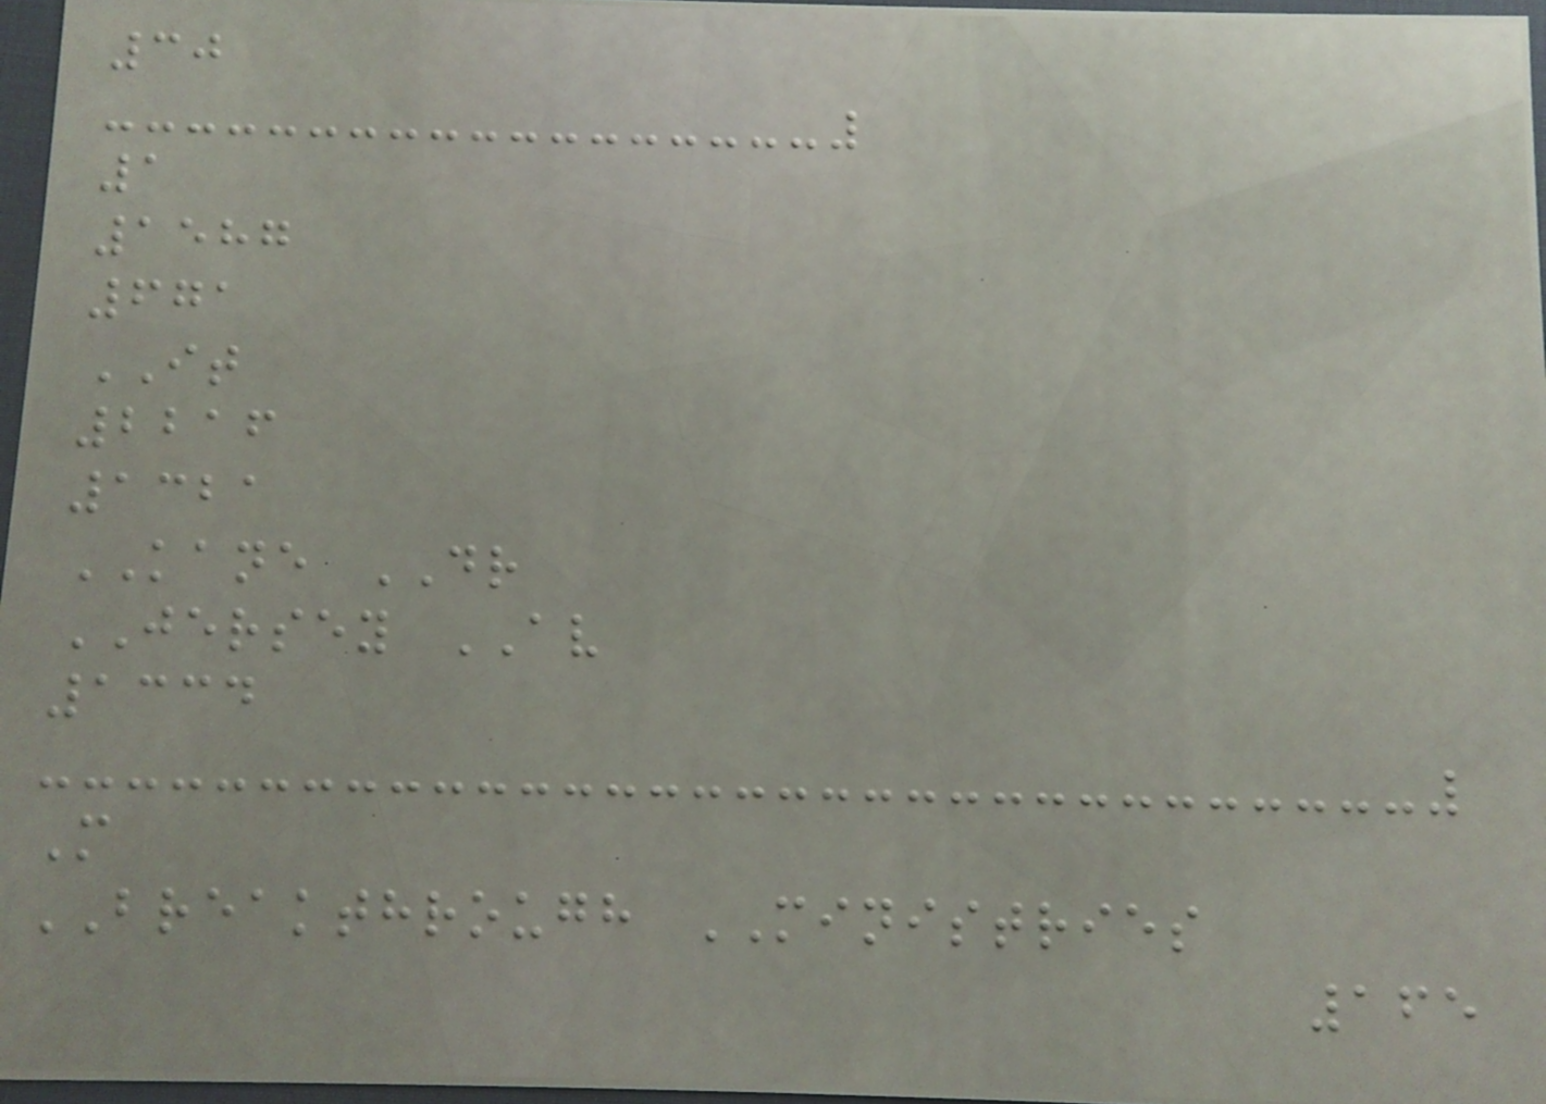30
1
1587
671
IT
2216
1321
KANE DR
JERSEY AV
1334
M
BREAKTHROUGH MINISTRIES
165
